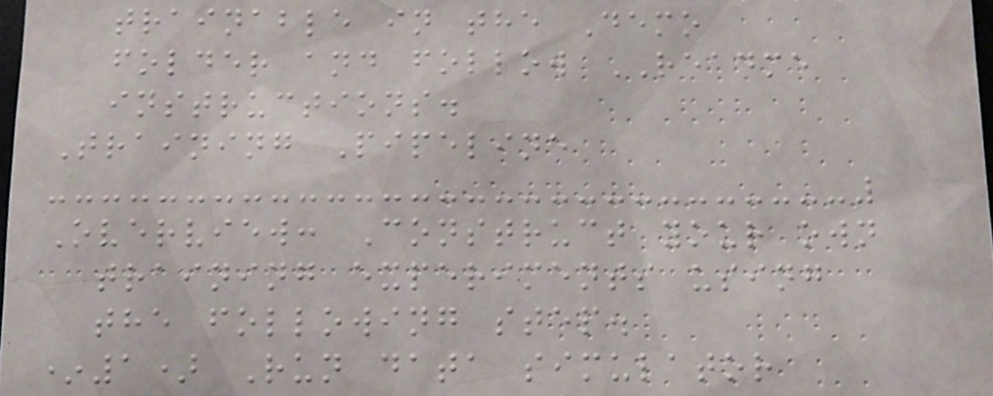trainable in the Demo
folder and follow README
instructions.
Training Pipeline
Overview: Construct your own
training experiments using
the following step.
*1) Run data simulator
